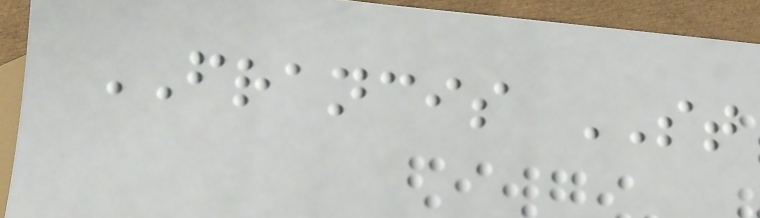FRANCIS ST
